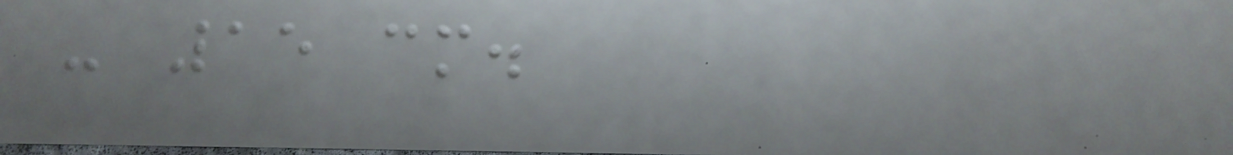- 15 cm.
